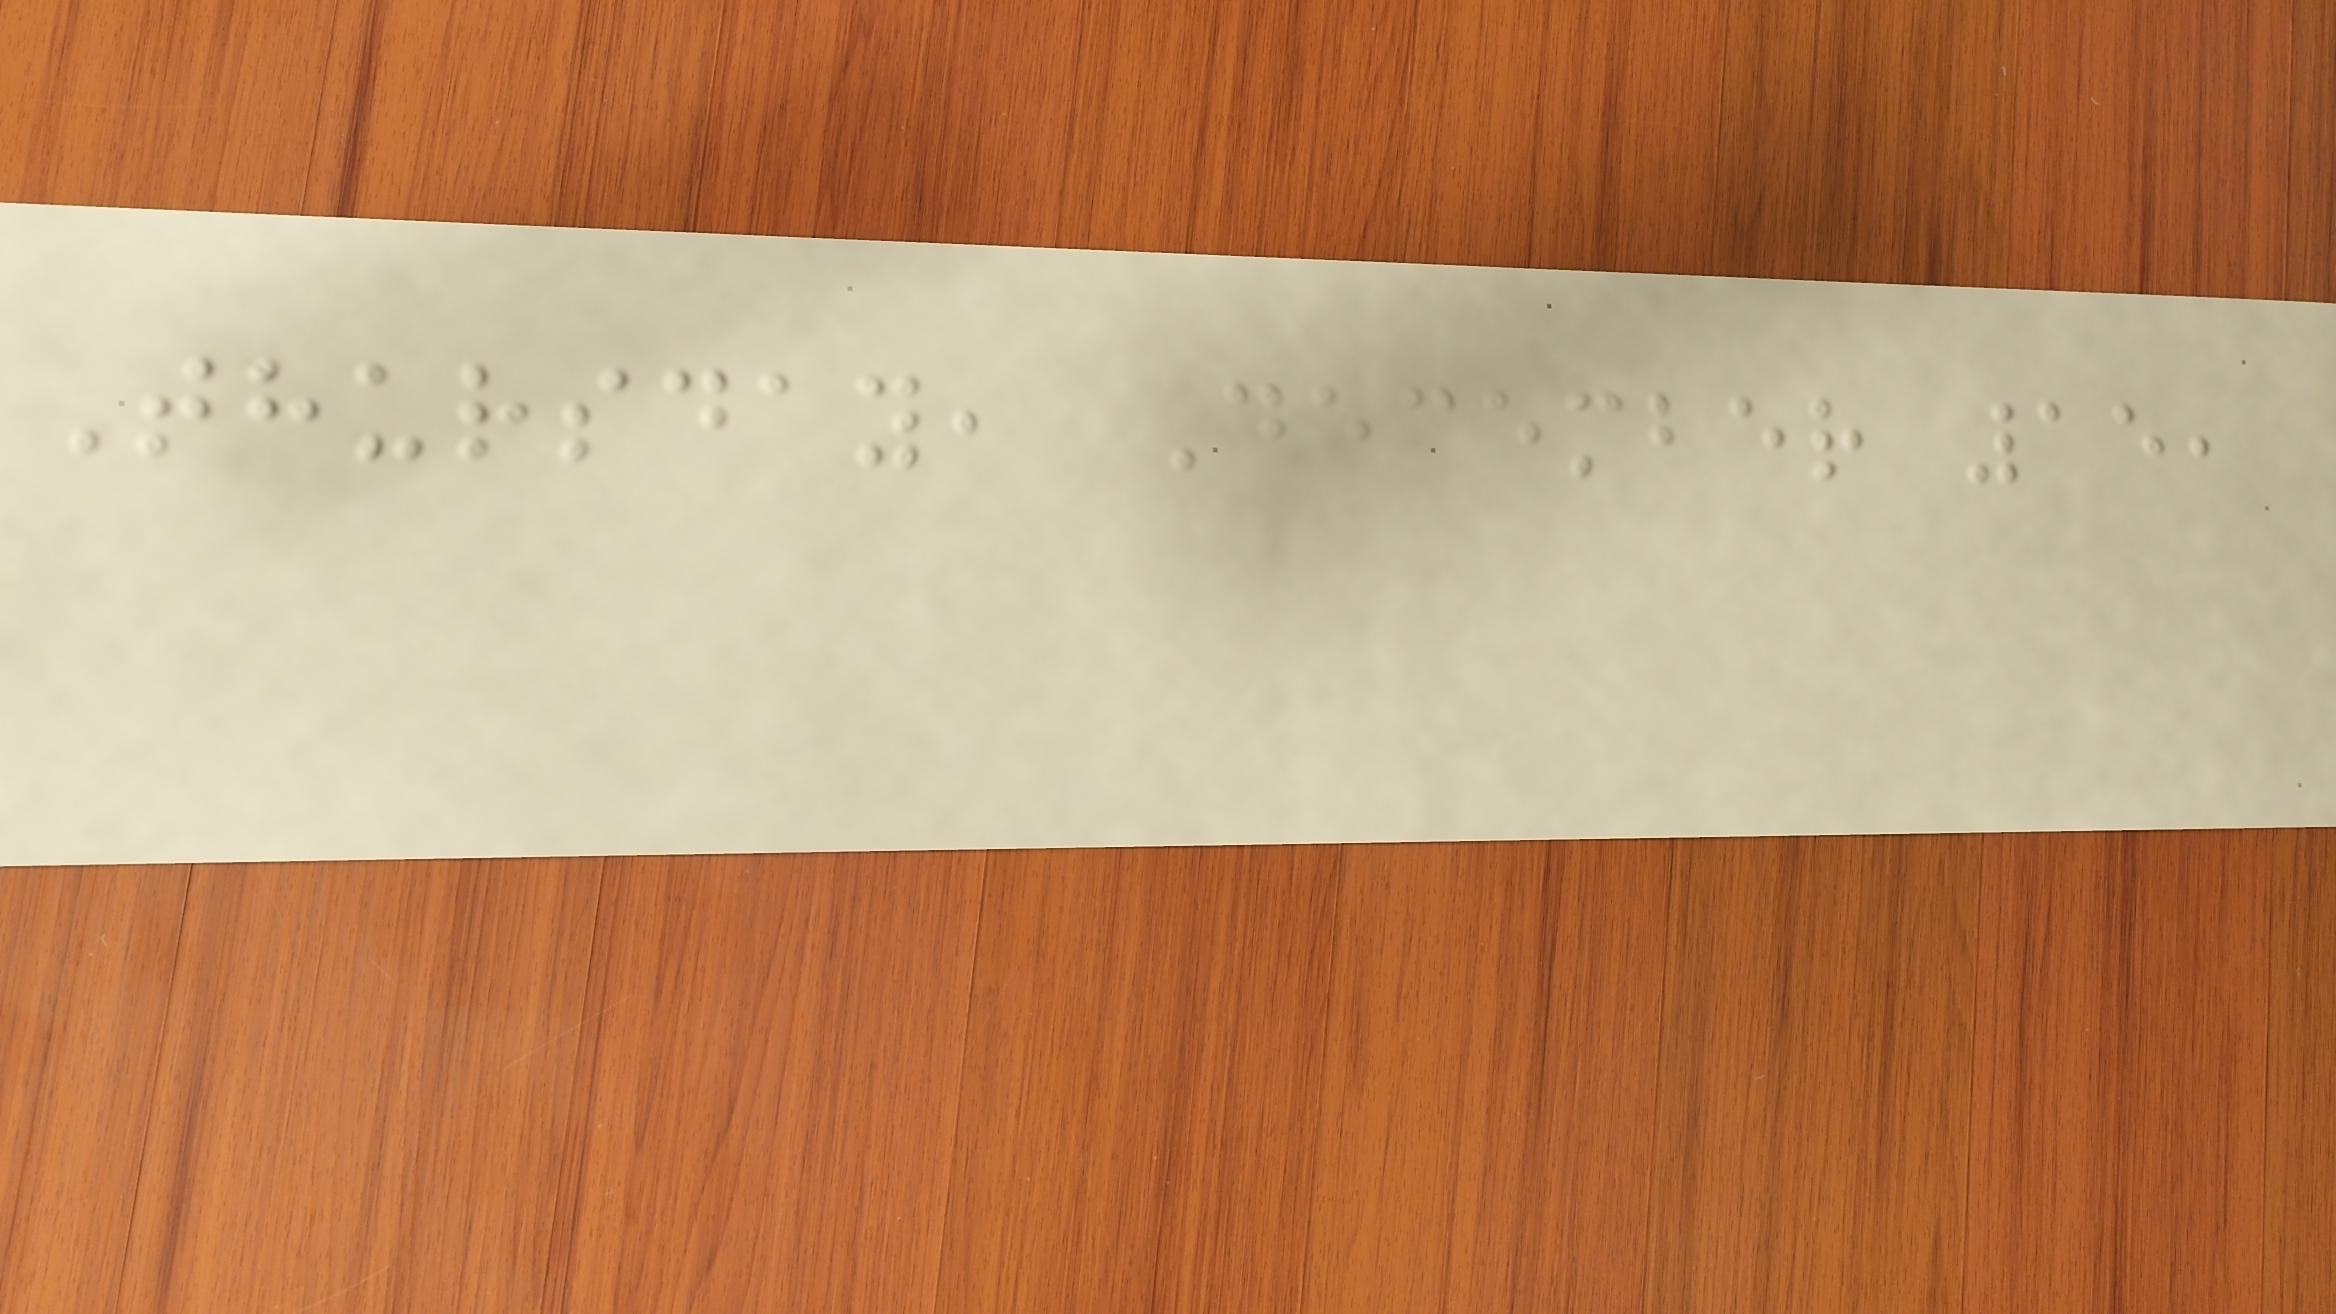Thursday, December 15,
